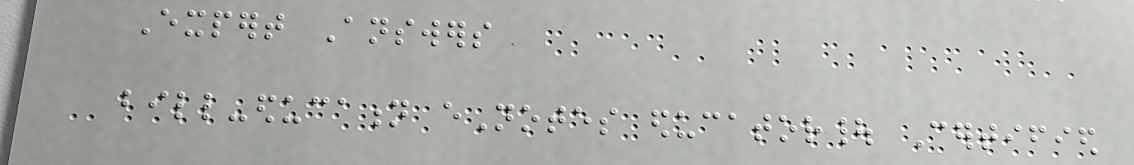Expert Answers
bill-education eNotes educator| Certified
